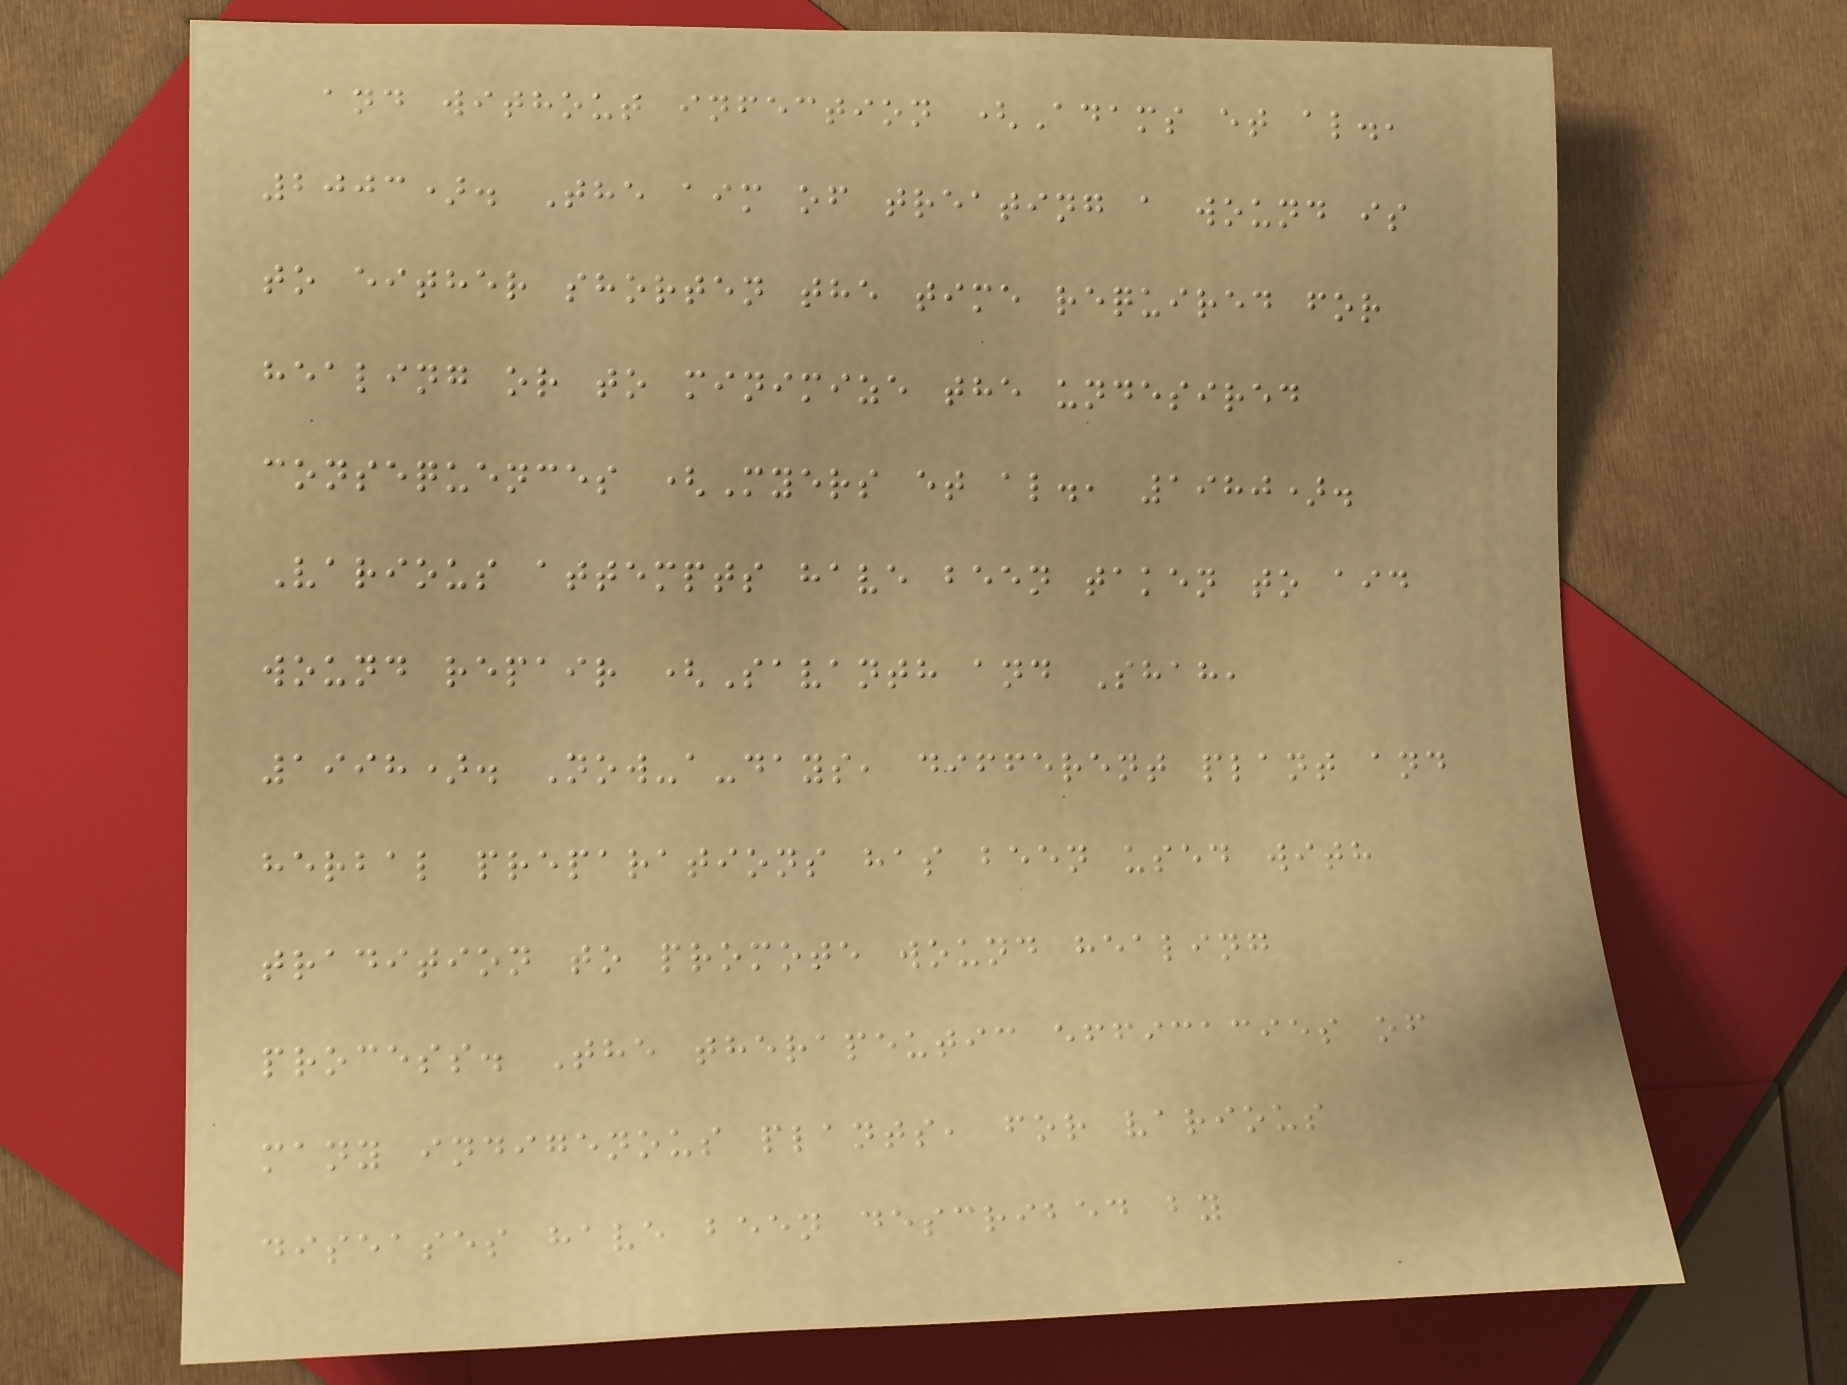and without infection (Adams et al.,
2003). The aim of treating a wound is
to either shorten the time required for
healing or to minimize the undesired
consequences (Myers et al., 1980).
Various attempts have been taken to aid
wound repair (Savanth and Shah,
1998). Now-a-days, different plant and
herbal preparations has been used with
tradition to promote wound healing
process. The therapeutic efficacies of
many indigenous plants, for various
diseases have been described by
